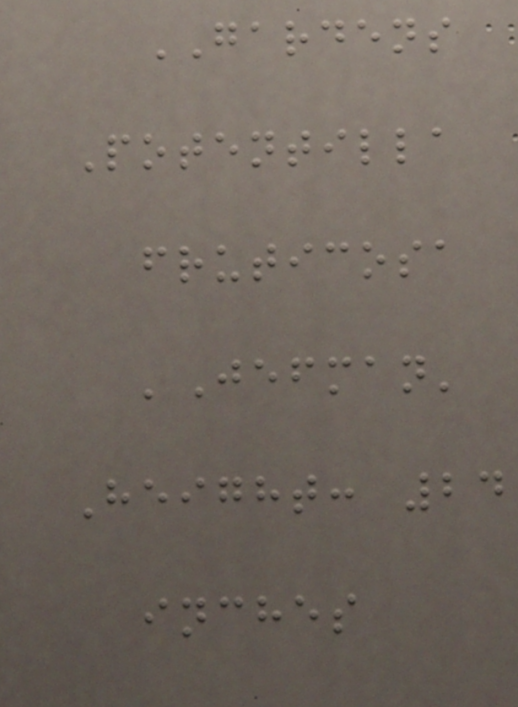GARDENS
Potentilla
fruticosa
'Jefman'
Height: 24
inches
